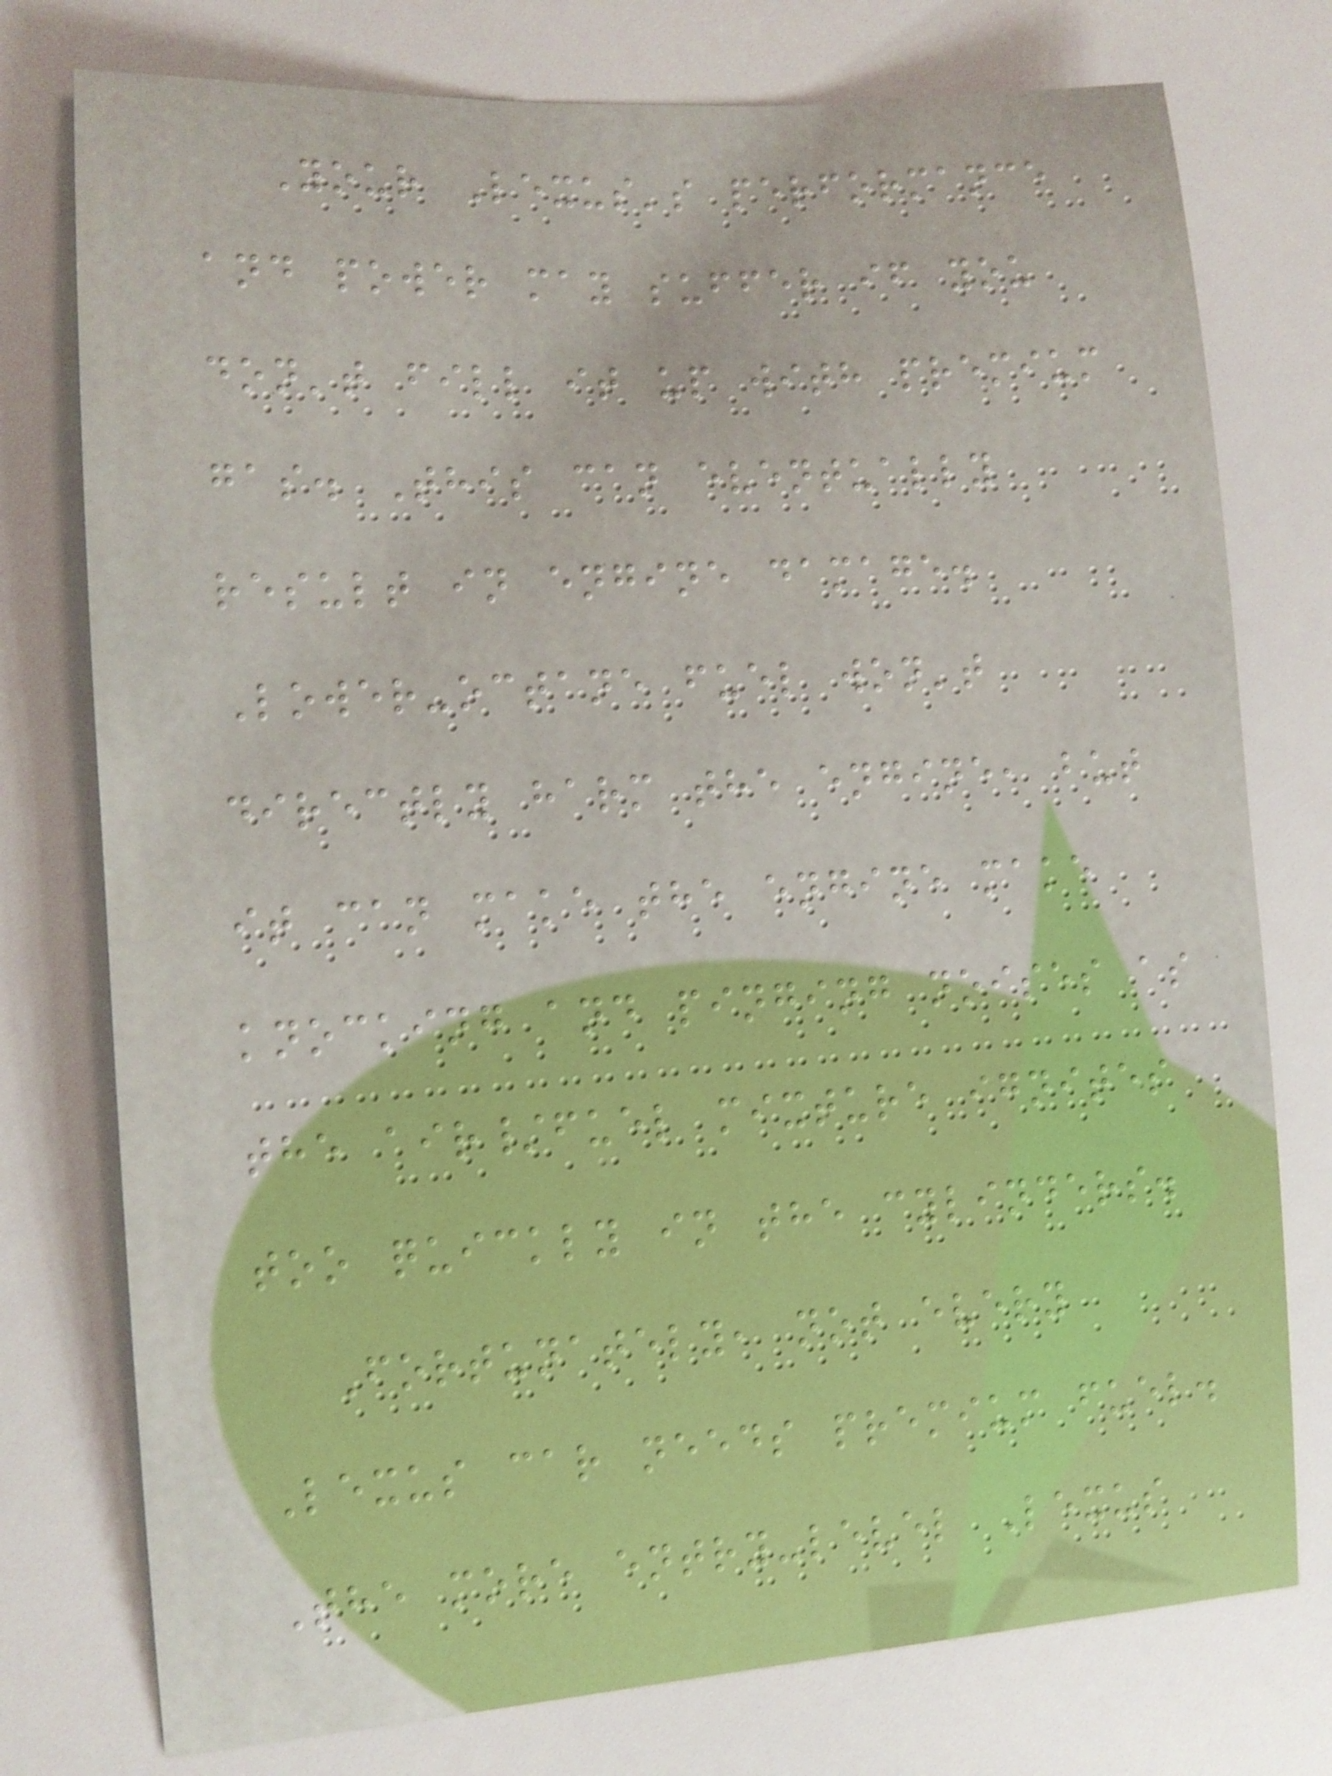Your Lexus's performance
and power may suffer if you
don't fill it up with premium
gas. This can eventually
result in engine damage.
Lower-octane fuel won't
directly harm the engine, but
it can make the engine make
knocking and pinging noises as
the air/fuel mixture ignites
too quickly in the cylinders.
Fortunately, not every
Lexus car needs premium fuel.
The more entry-level Lexus
